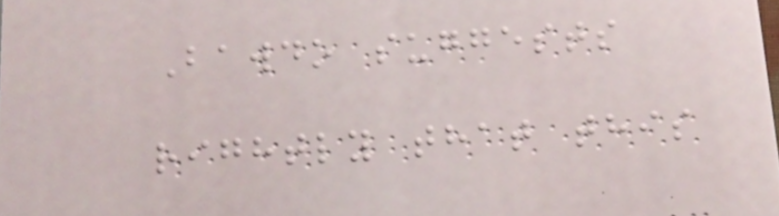Bawdo suggests
rightly that this
